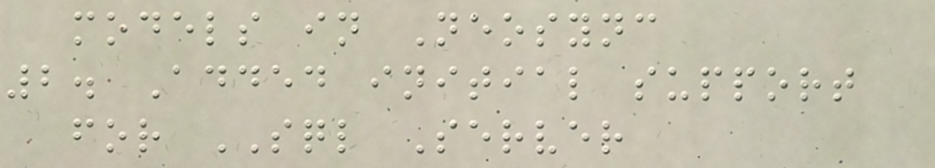models in Neosync
2. Added initial support
for SQL Server
